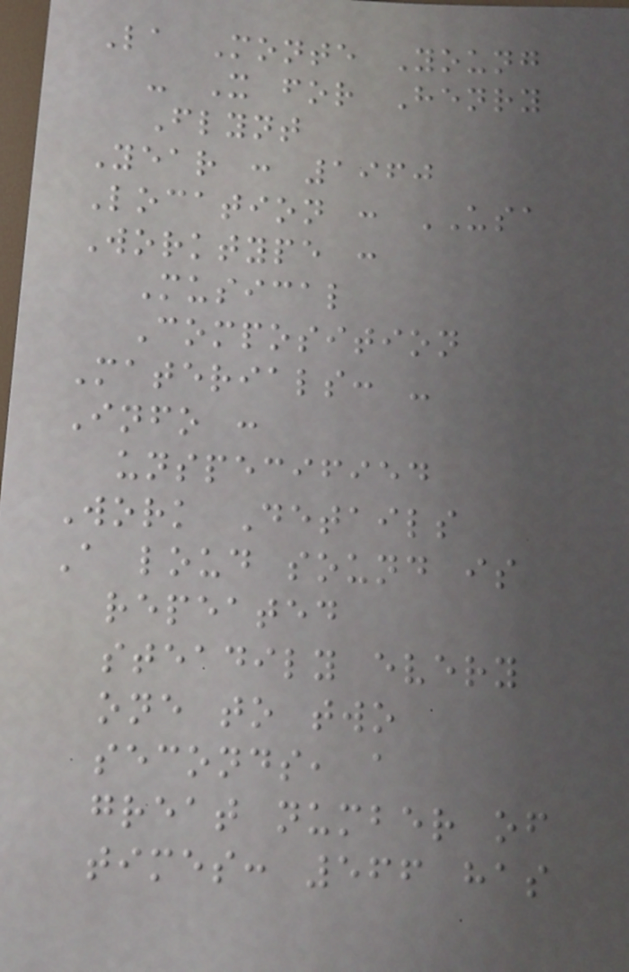La Monte Young
- X for Henry
Flynt
Year : 1960
Location : USA
Worktype :
Musical
Composition
Materials: -
Info :
unspecified
Work Details
A loud sound is
repeated
steadily every
one to two
seconds, a
great number of
times: 566 has
